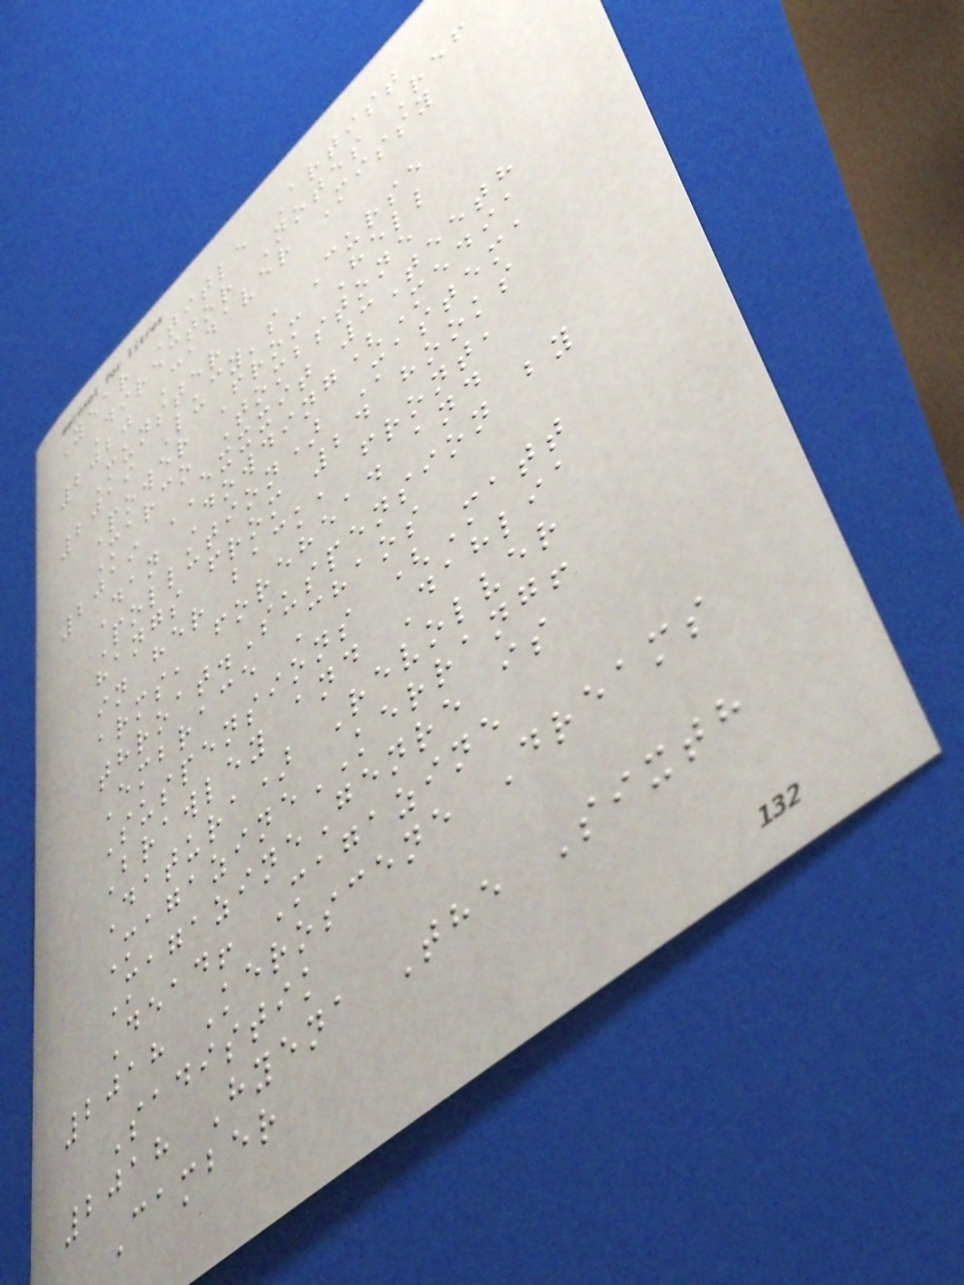Year Title Artist
Director Notes Ref
2020 Cadaver Missy
Munster
2019 Lucy's Curse
Power From Hell
Marco Tombstone
2019 EXXXIT 3Teeth
Dan Dowding(Media
Pollution) Mastema
hangs from 24 hooks
in her back, front,
arms, forehead and
throat.Suspension by
Embrace Chaos
Suspensions (Matt
Brawley and Dahlia
Datura) Revolver
MagazineKERRANG!
MagazineGenre is
Dead! Magazine
2018 Keroscene Dreams
Sadistik
2018 Hyena The Sixth
Camber
